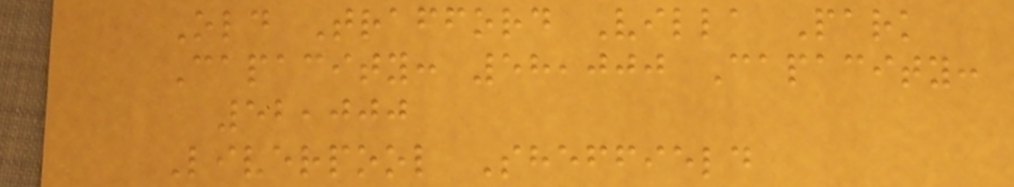Old Trafford Villa Park
Capacity: 58,000 Capacity:
52,000
Liverpool Sheffield
